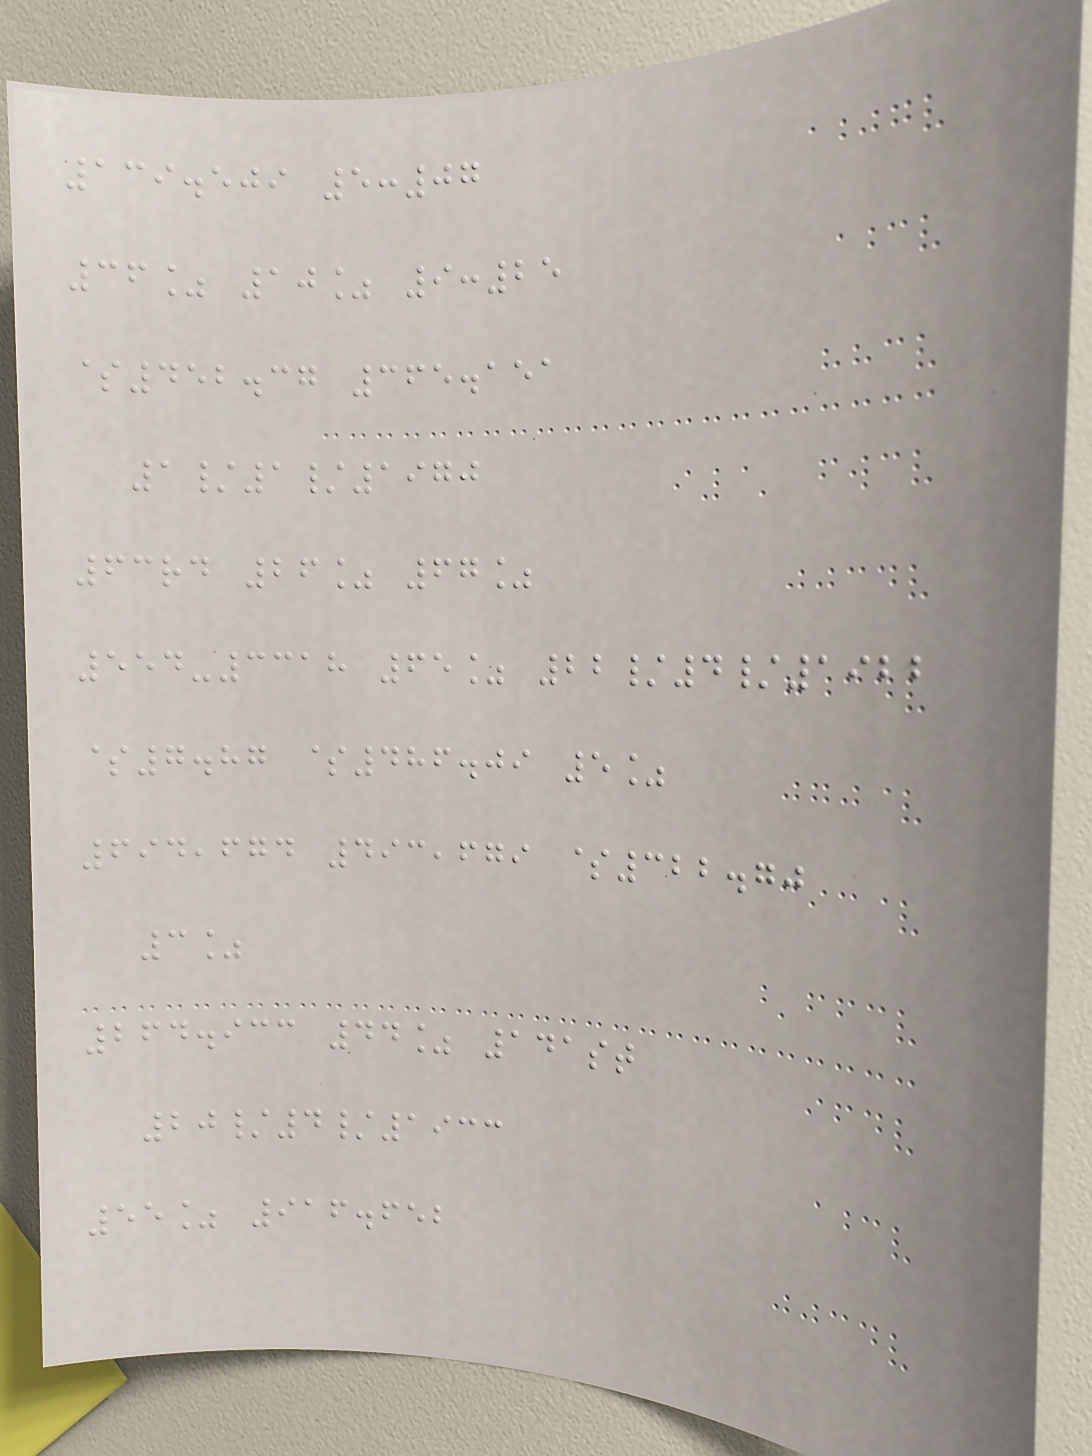139.509 5:07
36% 10% 9:25
$452.37 365.151
1/1/1970
63rd 26% 67%
554-3318 65% 22/4/1922
$7.87 $486.09 5%
694,674 493,679 $322.70
3%
264.933 44% 141st
20/4/1933
55% 916.652
